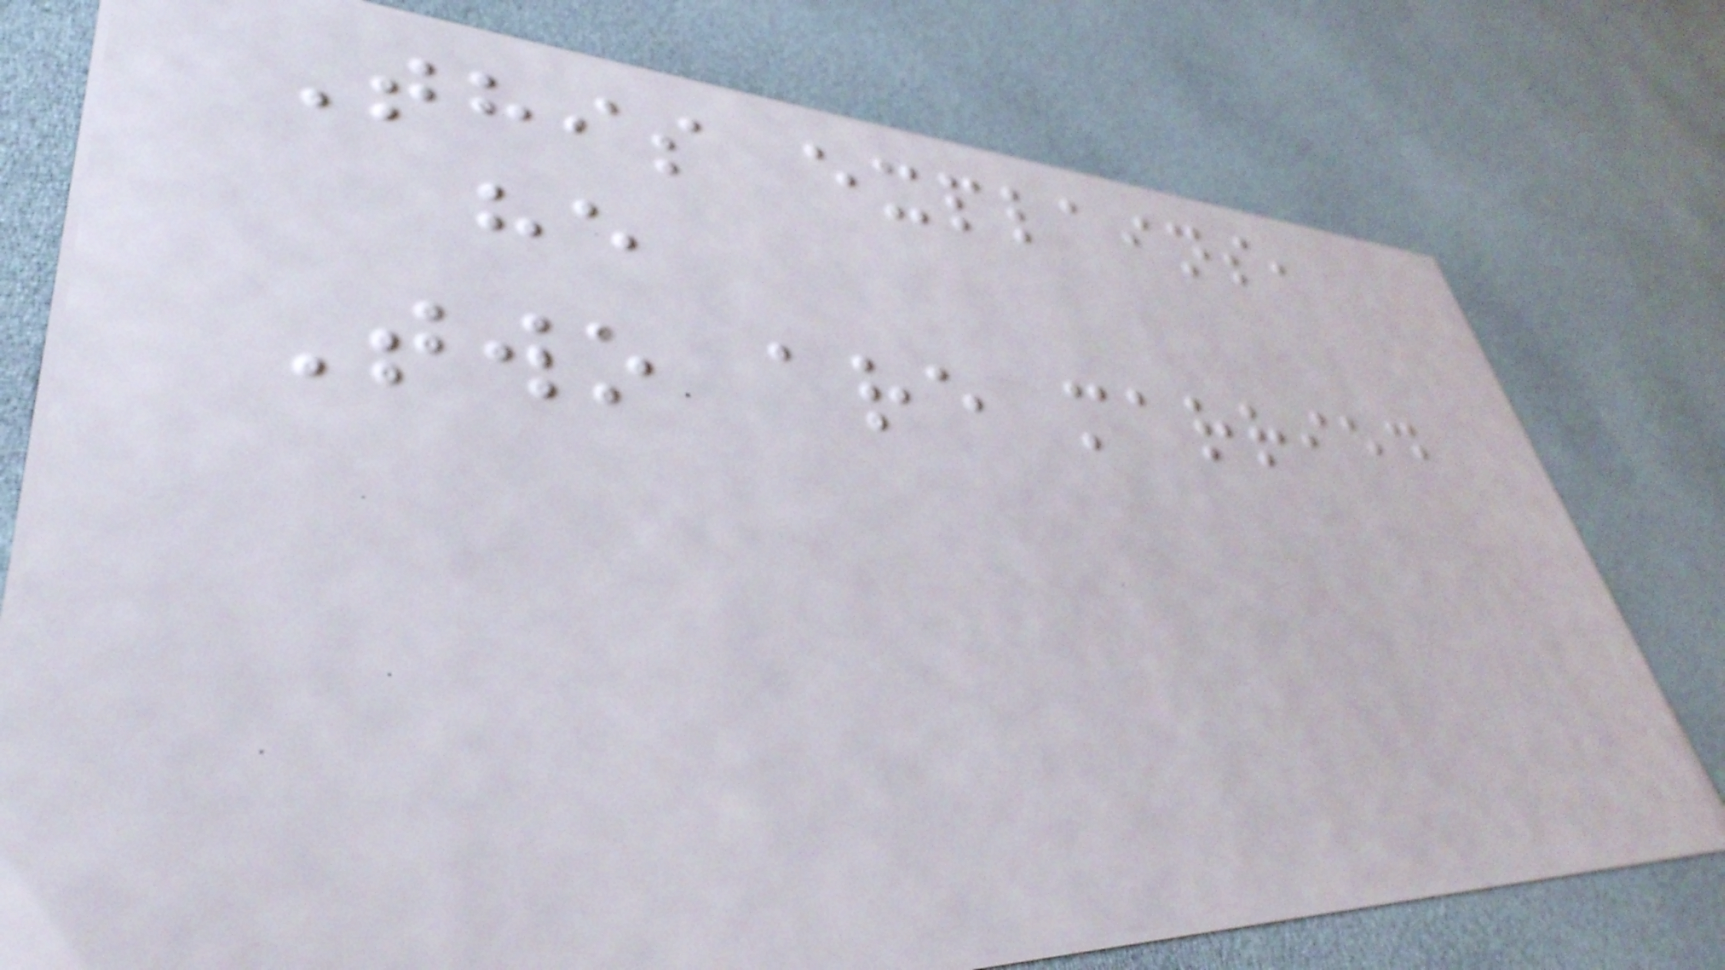This explains,
he
Two are married
